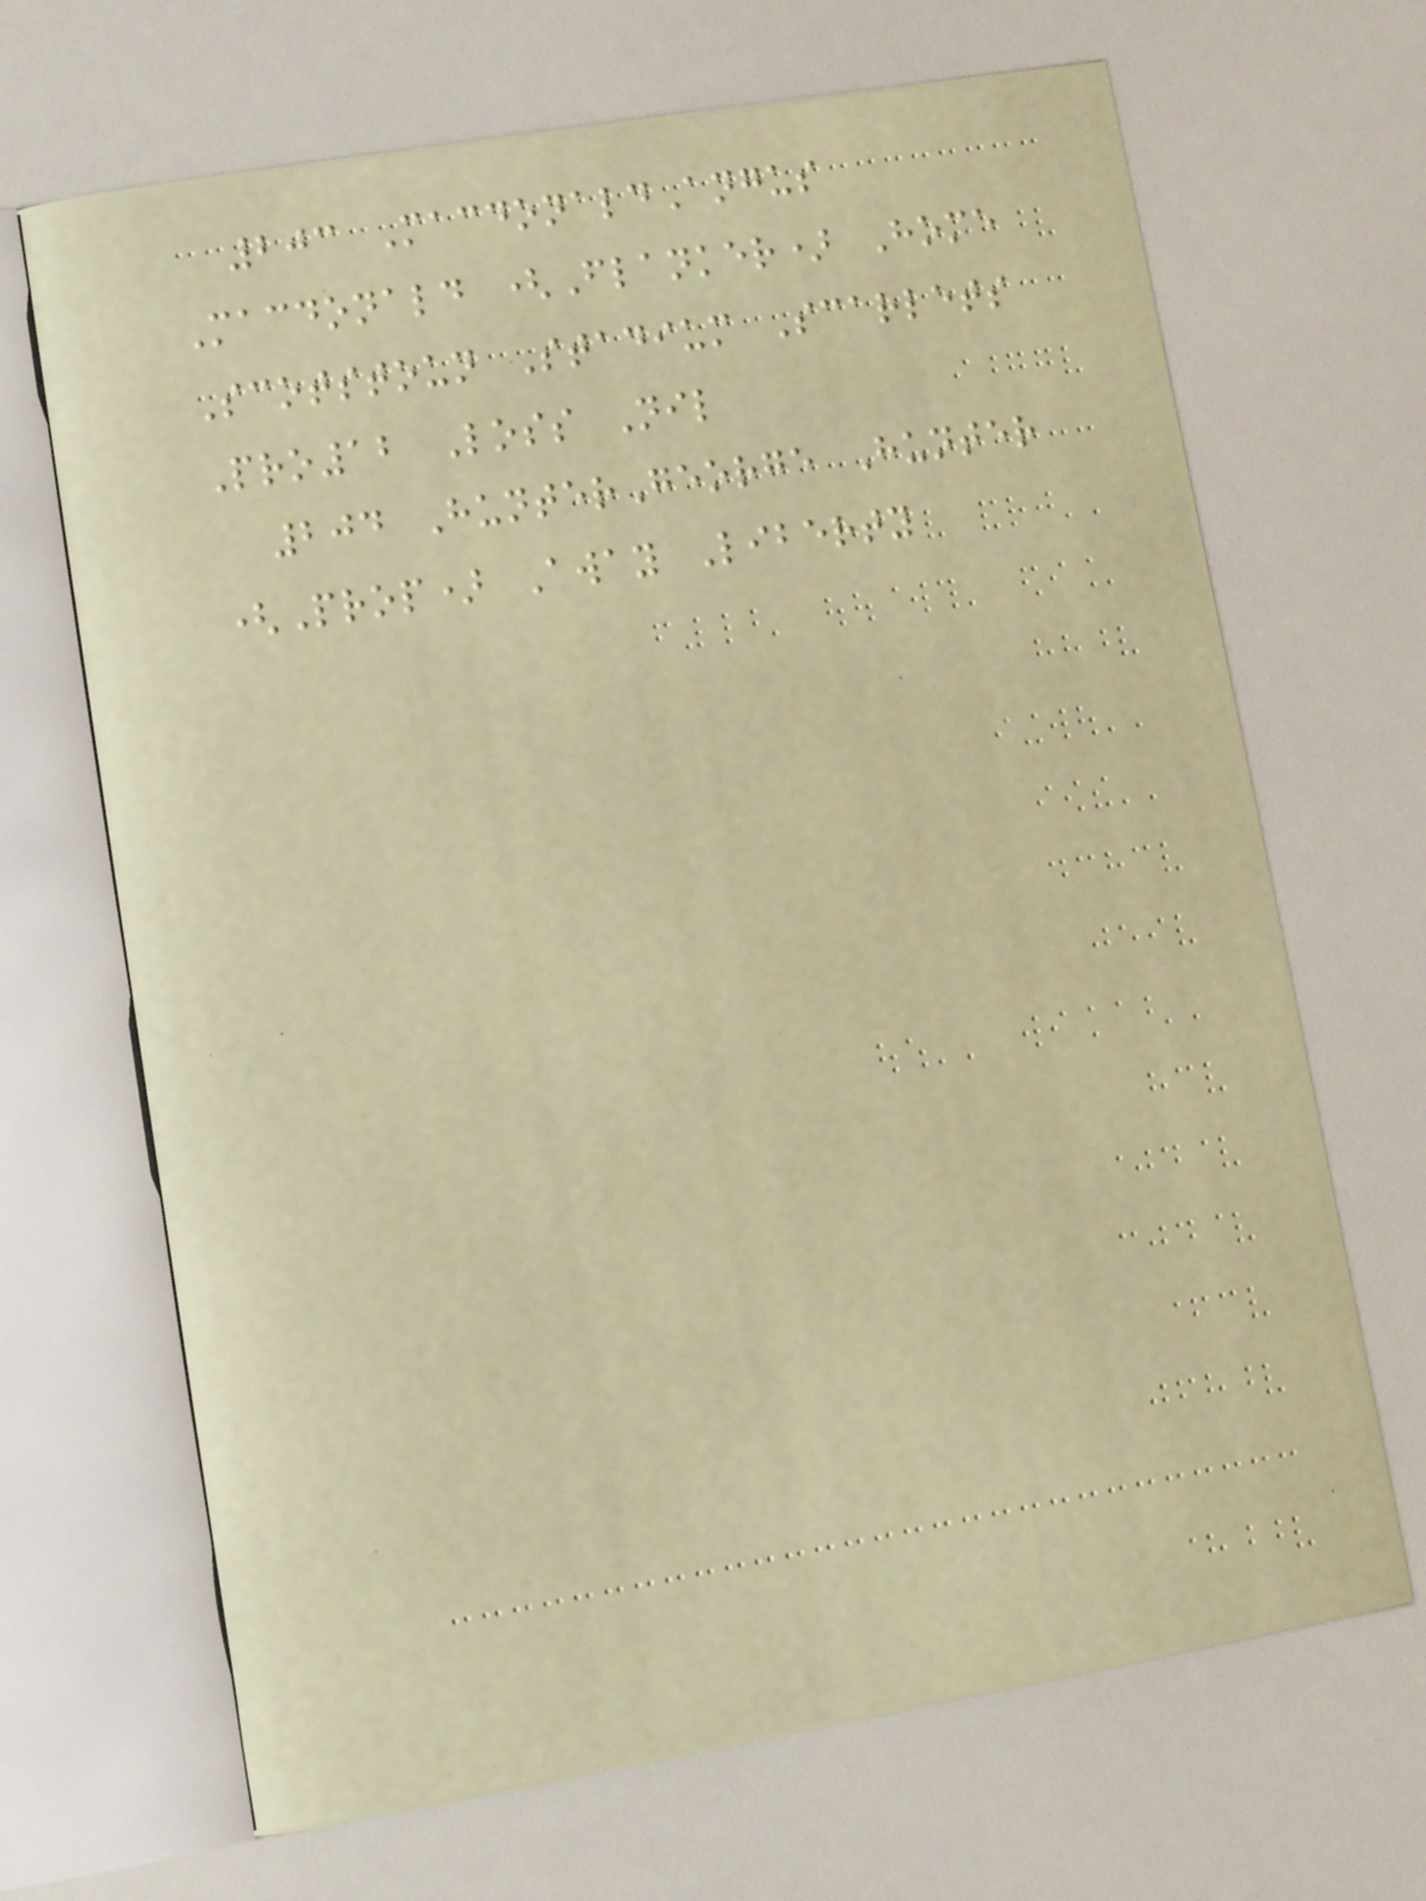203 MacdonaldAngus
Macdonald (Flanker) Home
Scotstoun Stadium Scarlets
Pro12 Loss Nil
204 HunterGeorge Hunter
(Prop) Away Liberty
